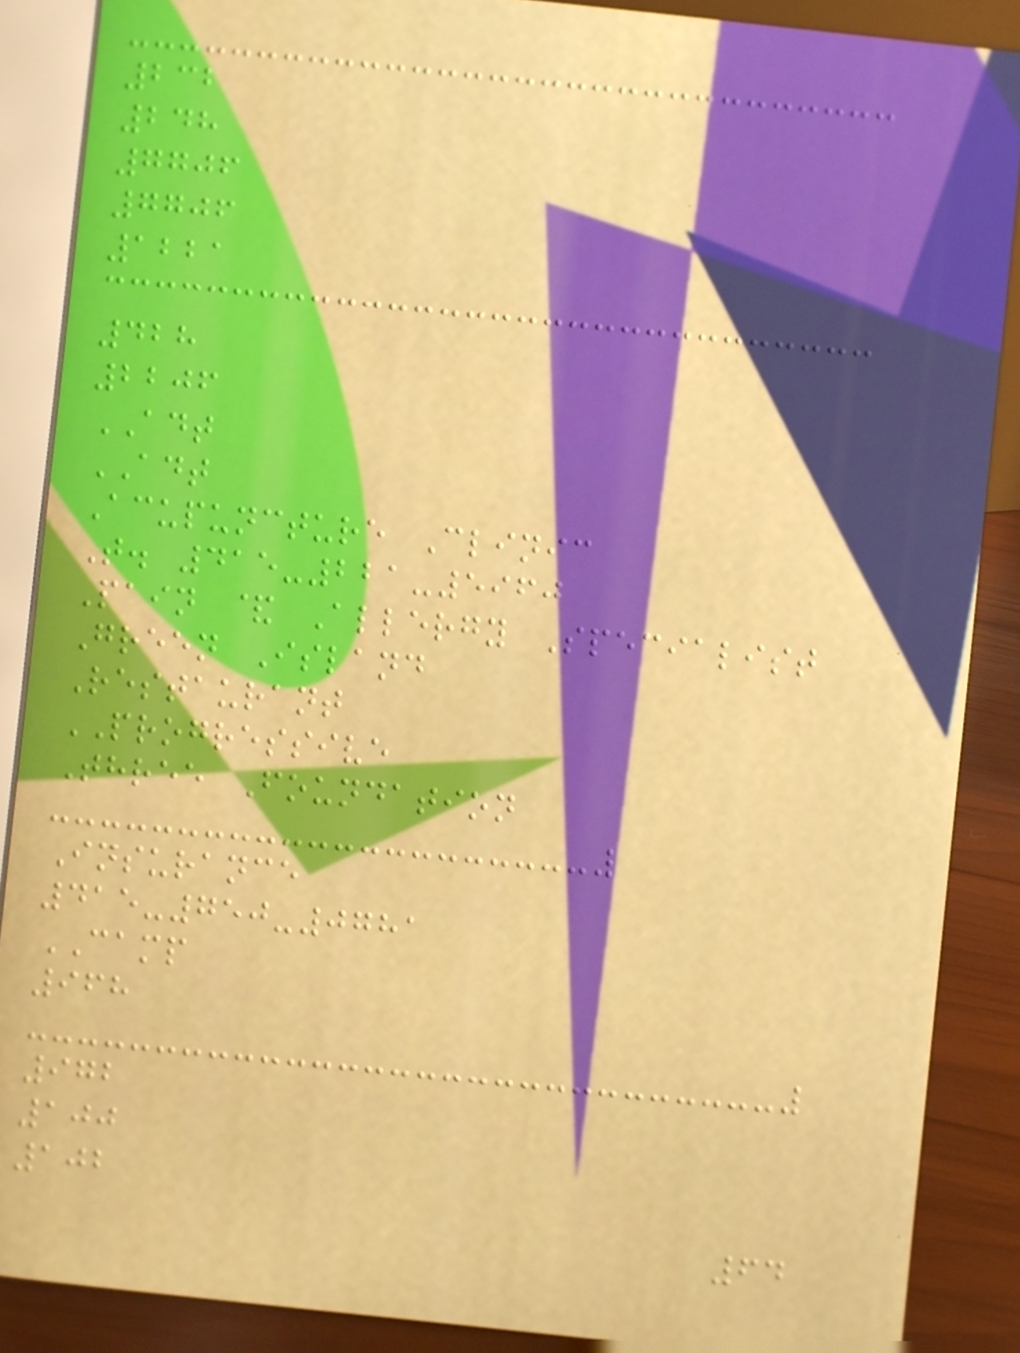232
248
7706
7706
1221
428
2206
ADT
ADT
Acupuncture Clinic
T. 415-221-5960
Pain & Allergy Specialist
Green Island
Restaurant
PROGRESSIVE
Three Foundation
Insurance
415-750-0781
CAMP
968
972
100
102
64
